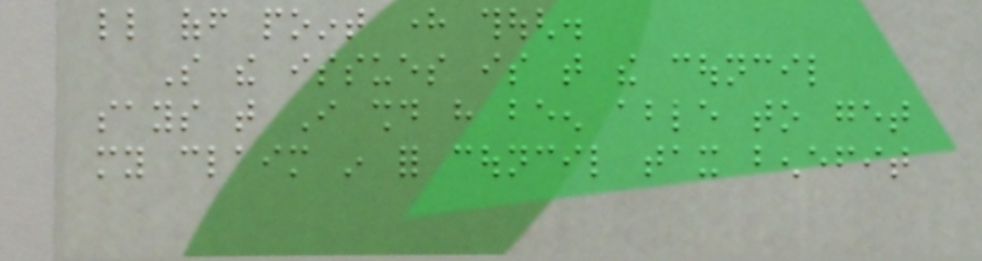little off point here though.
So the issues is that the council
says that I should have been able to get
my claim in for council tax benefit
